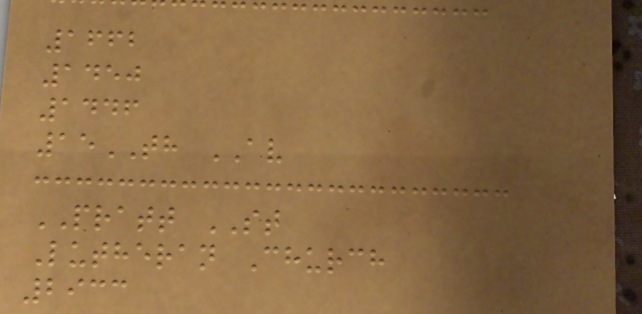1662
1450
1446
15TH AV
PRATT ST
Lutheran Church
2933
